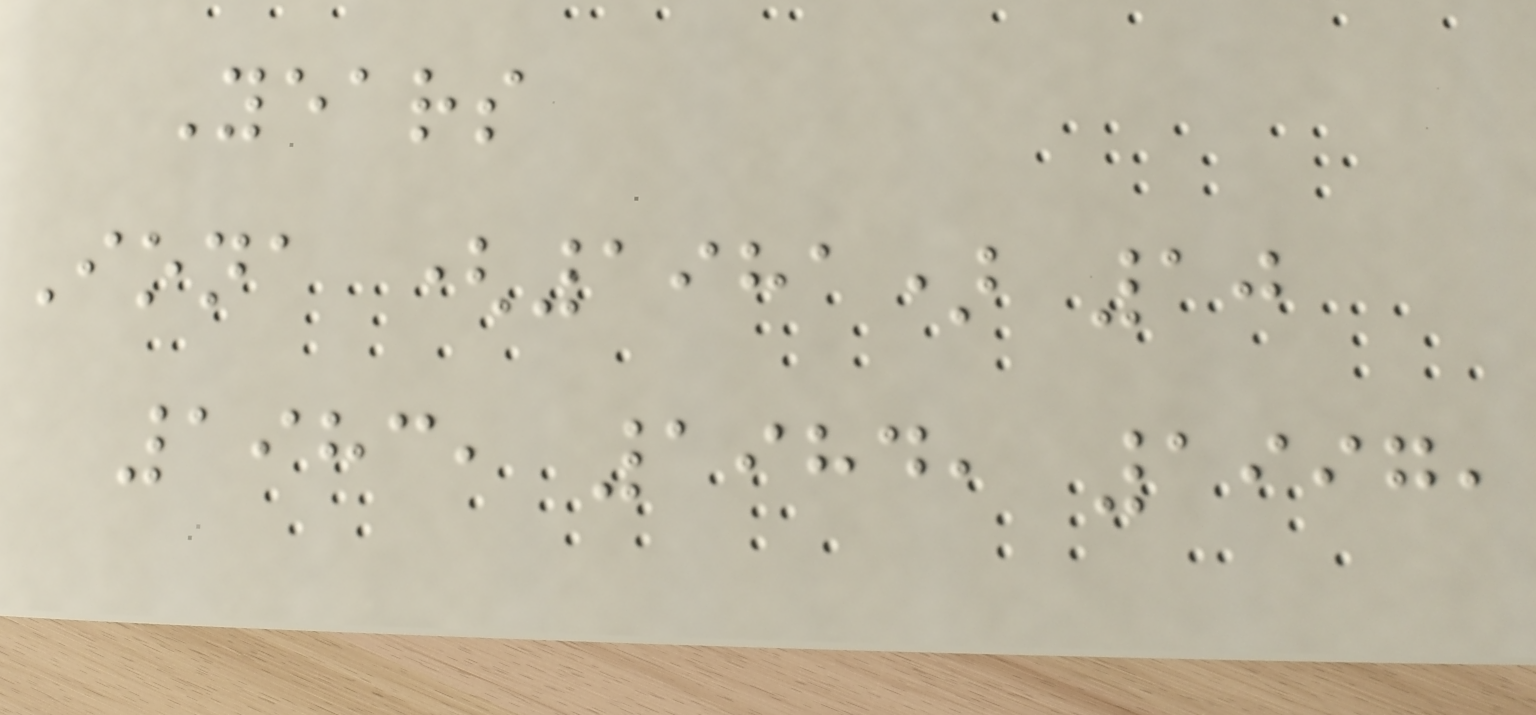Years
Iona (1981) 10
1983, 1984, 1997,
